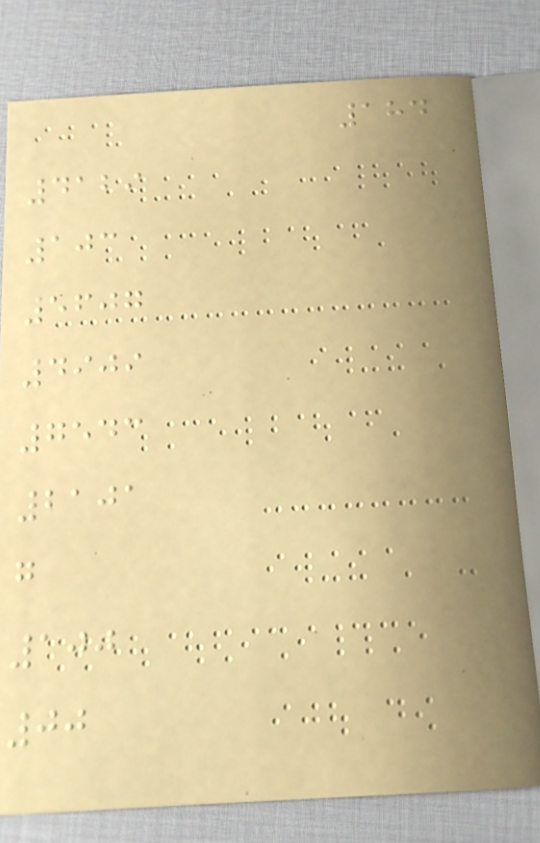184
4129
103
5607
4909
7543
2101
g
100
00
